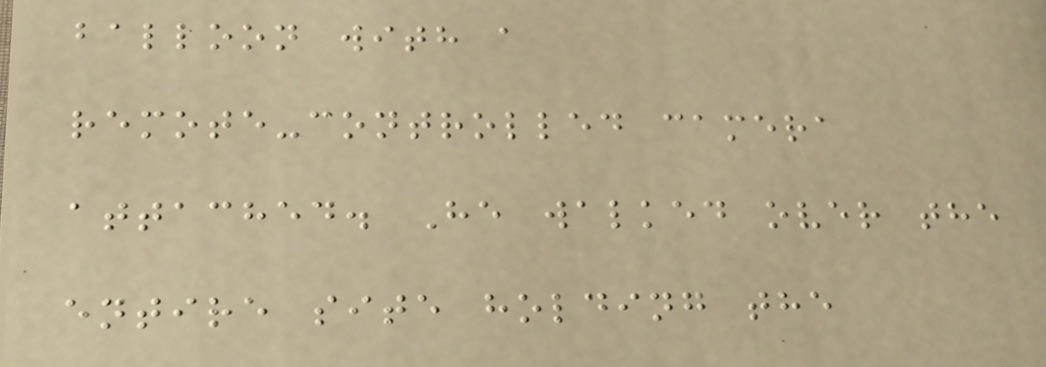balloon with a
remote-controlled camera
attached. He walked over the
entire site holding the
